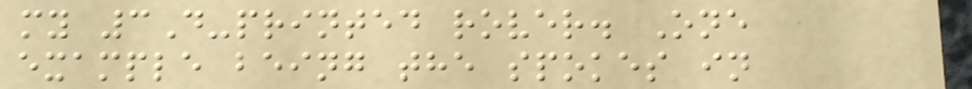my 3D-printed rover. One
example being the spokes in
